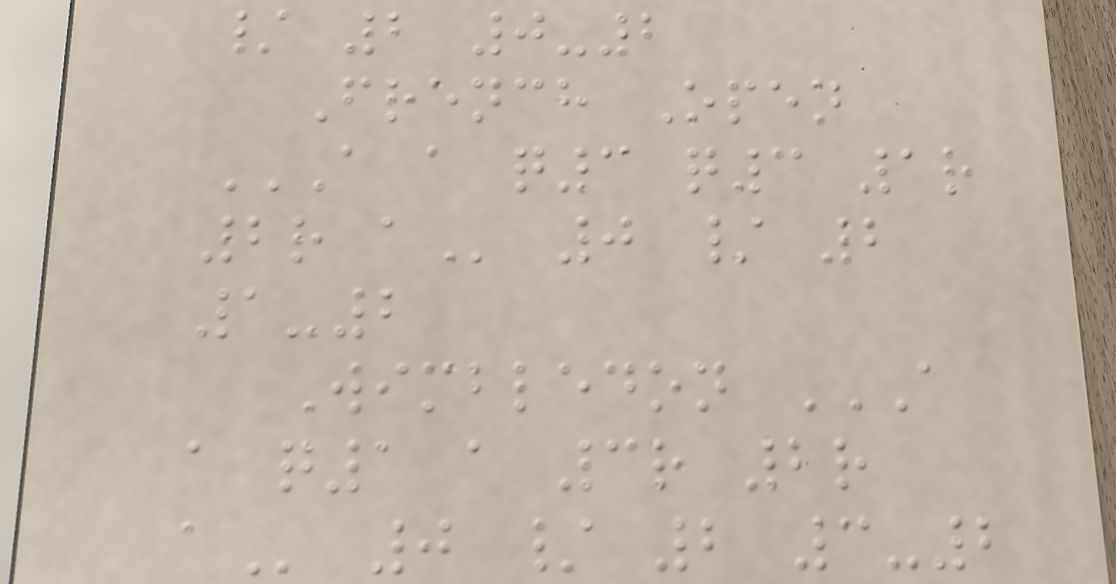/ 2 0-2
French Open
A A Q3 Q3 1R
2R A 0 / 2
1-2
Wimbledon A
A Q1 A 3R 2R
A 0 / 2 3-2
